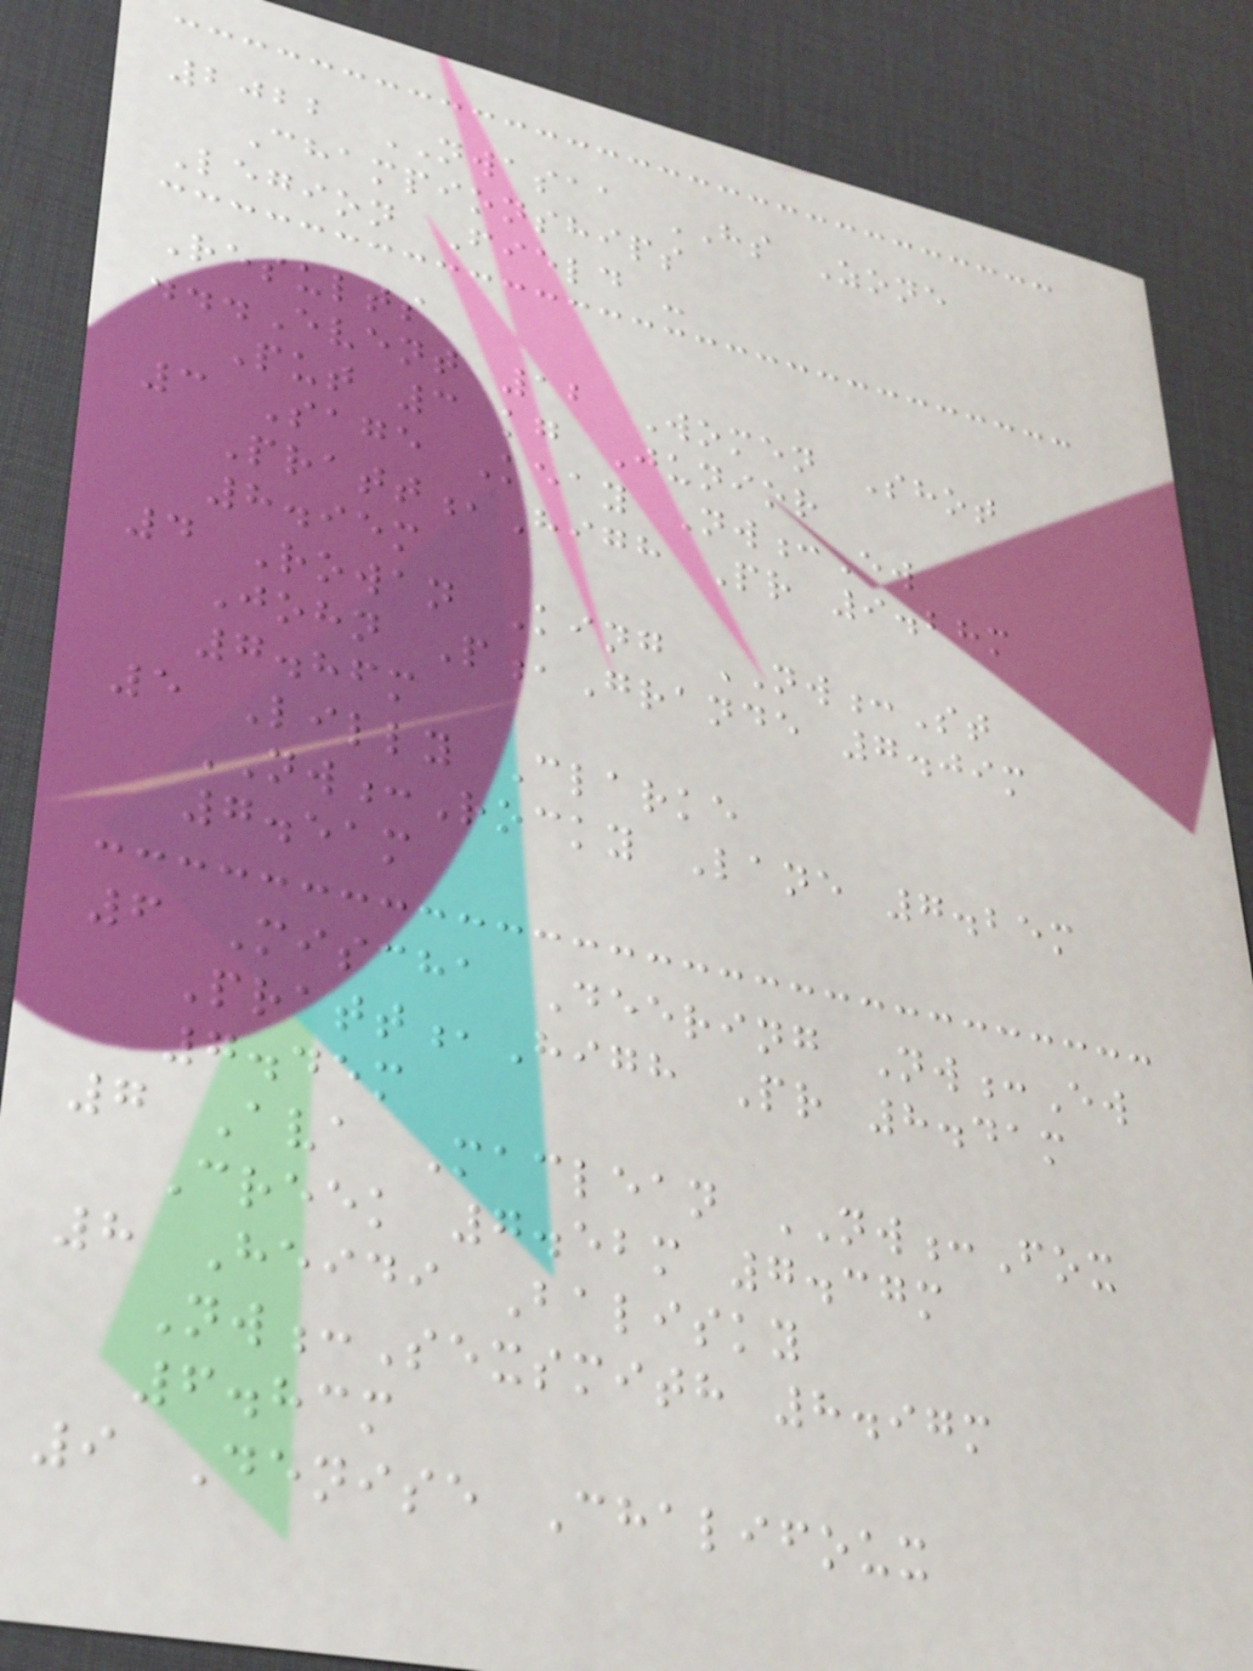2022 NWASAA HS Zone
Championships
Legion Field -
Results
...Event 12 Women Shot
Put 3 kg Junior
3 Sage Keay Nw:Ew
Pratt,High Pr 9.28m
8.95m
4 Rowan King NW:St
John P,Grande 7.09m
7.86m
5 Lilly Clarke
NW:Rocky Lane 7.25m
7.51m
6 Mischa Deering Nw:Ew
Pratt,High Pr 8.41m
7.45m
7 Ava Maclean NW:Fox
Creek 7.52m 7.37m
8 Heidi Balisky
Nw:Sexsmith 8.97m
6.83m
9 Denise Chalifoux
